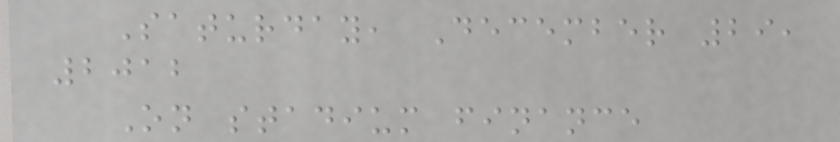Saturday, December 29,
2012
On stadium finance
